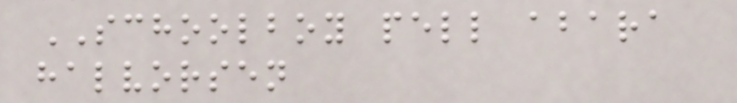SCHOOLBOY pell abara
halvorsen
